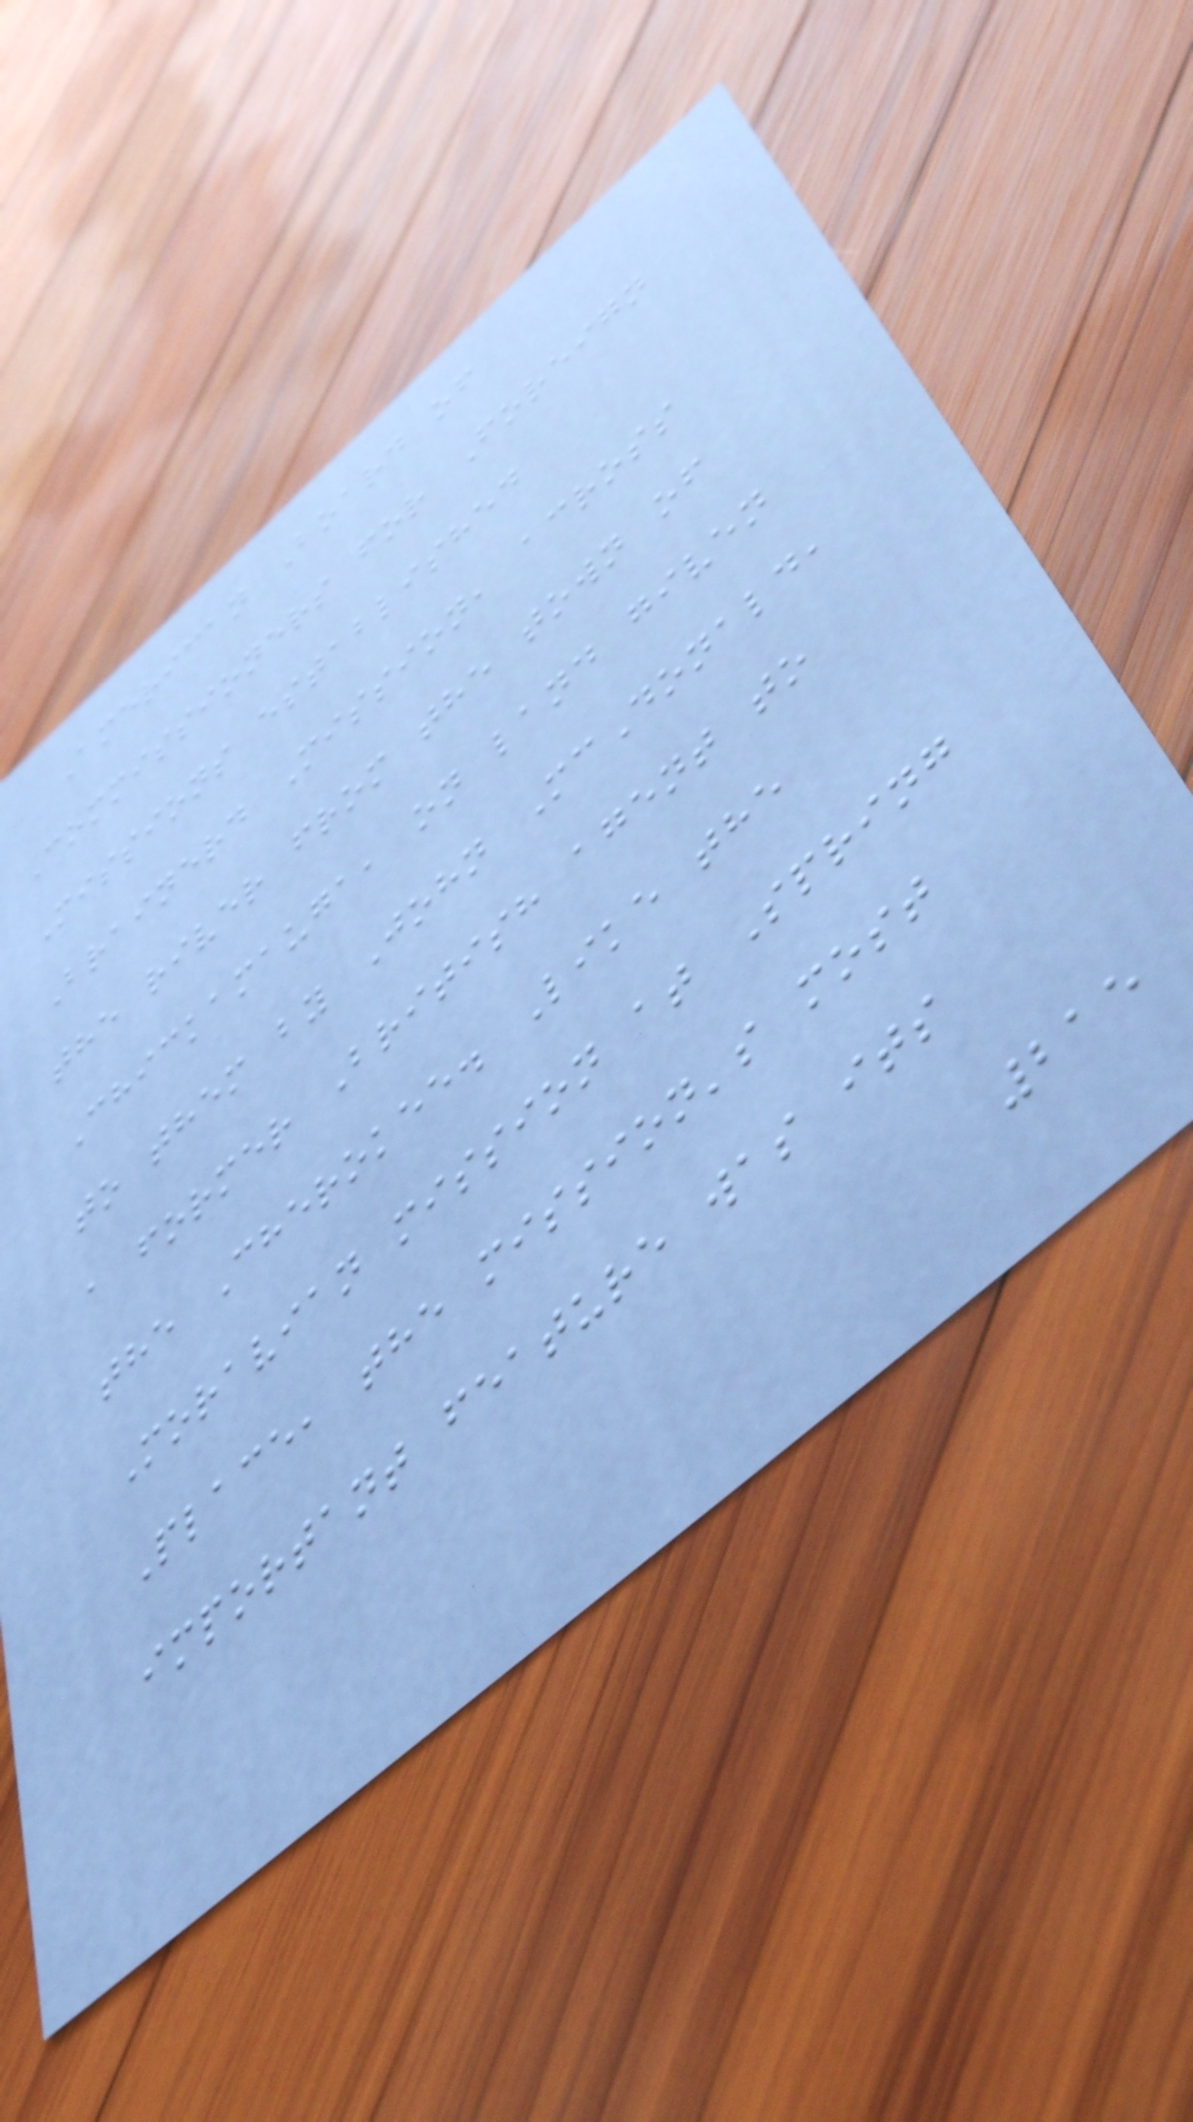American Board of
Commissioners for Foreign
Missions established
Brainerd Mission, across
the river from the town of
Chickamauga, on land given
to them by John McDonald,
a former British agent to
the Cherokee. Like the
Moravian mission at Spring
Place, the mission's most
important feature was its
215
